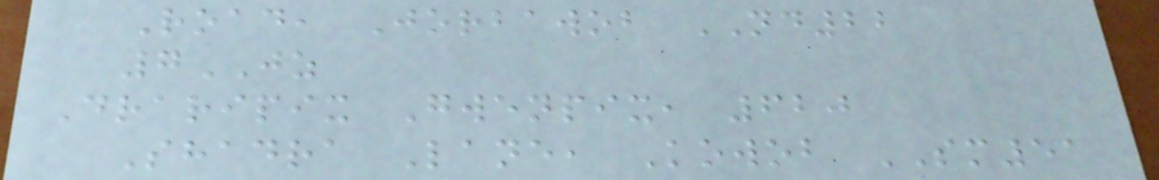Road, Jorbawob ND22
7JZ
Draripix Gwenpix, 620
Shadra Lane, Kowob SM51
